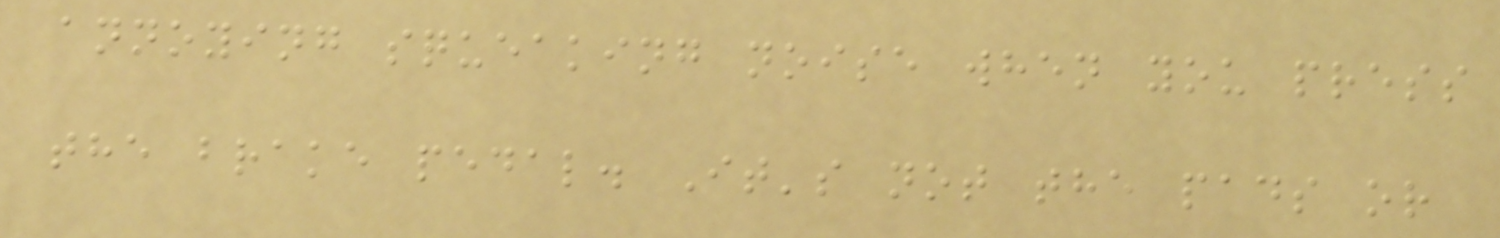annoying squeaking noise when you press
the brake pedal. It's not the pads or
